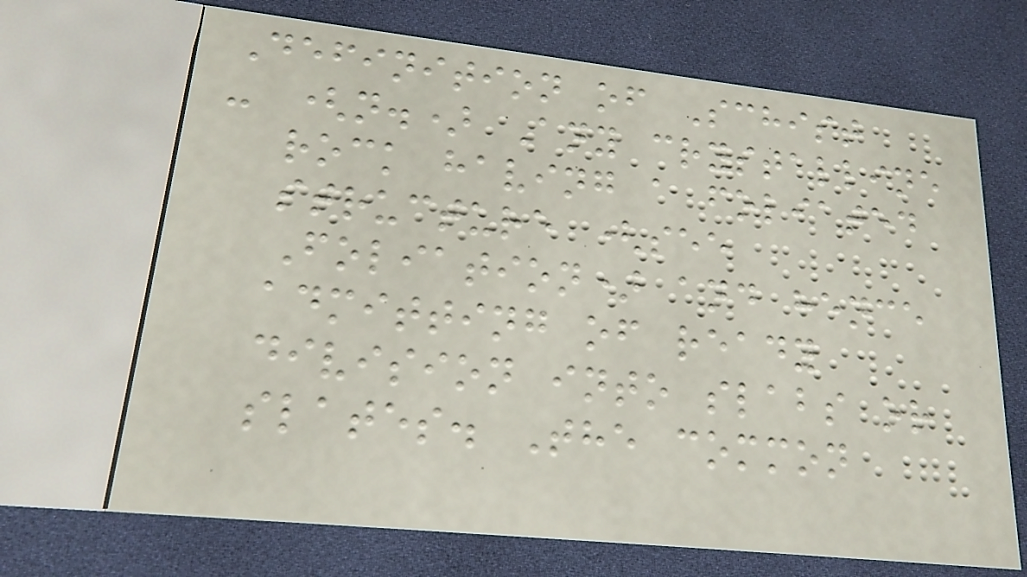Definition of Schist
- (n.) Any crystalline
rock having a foliated
structure (see
Foliation) and hence
admitting of ready
division into slabs or
slates. The common
